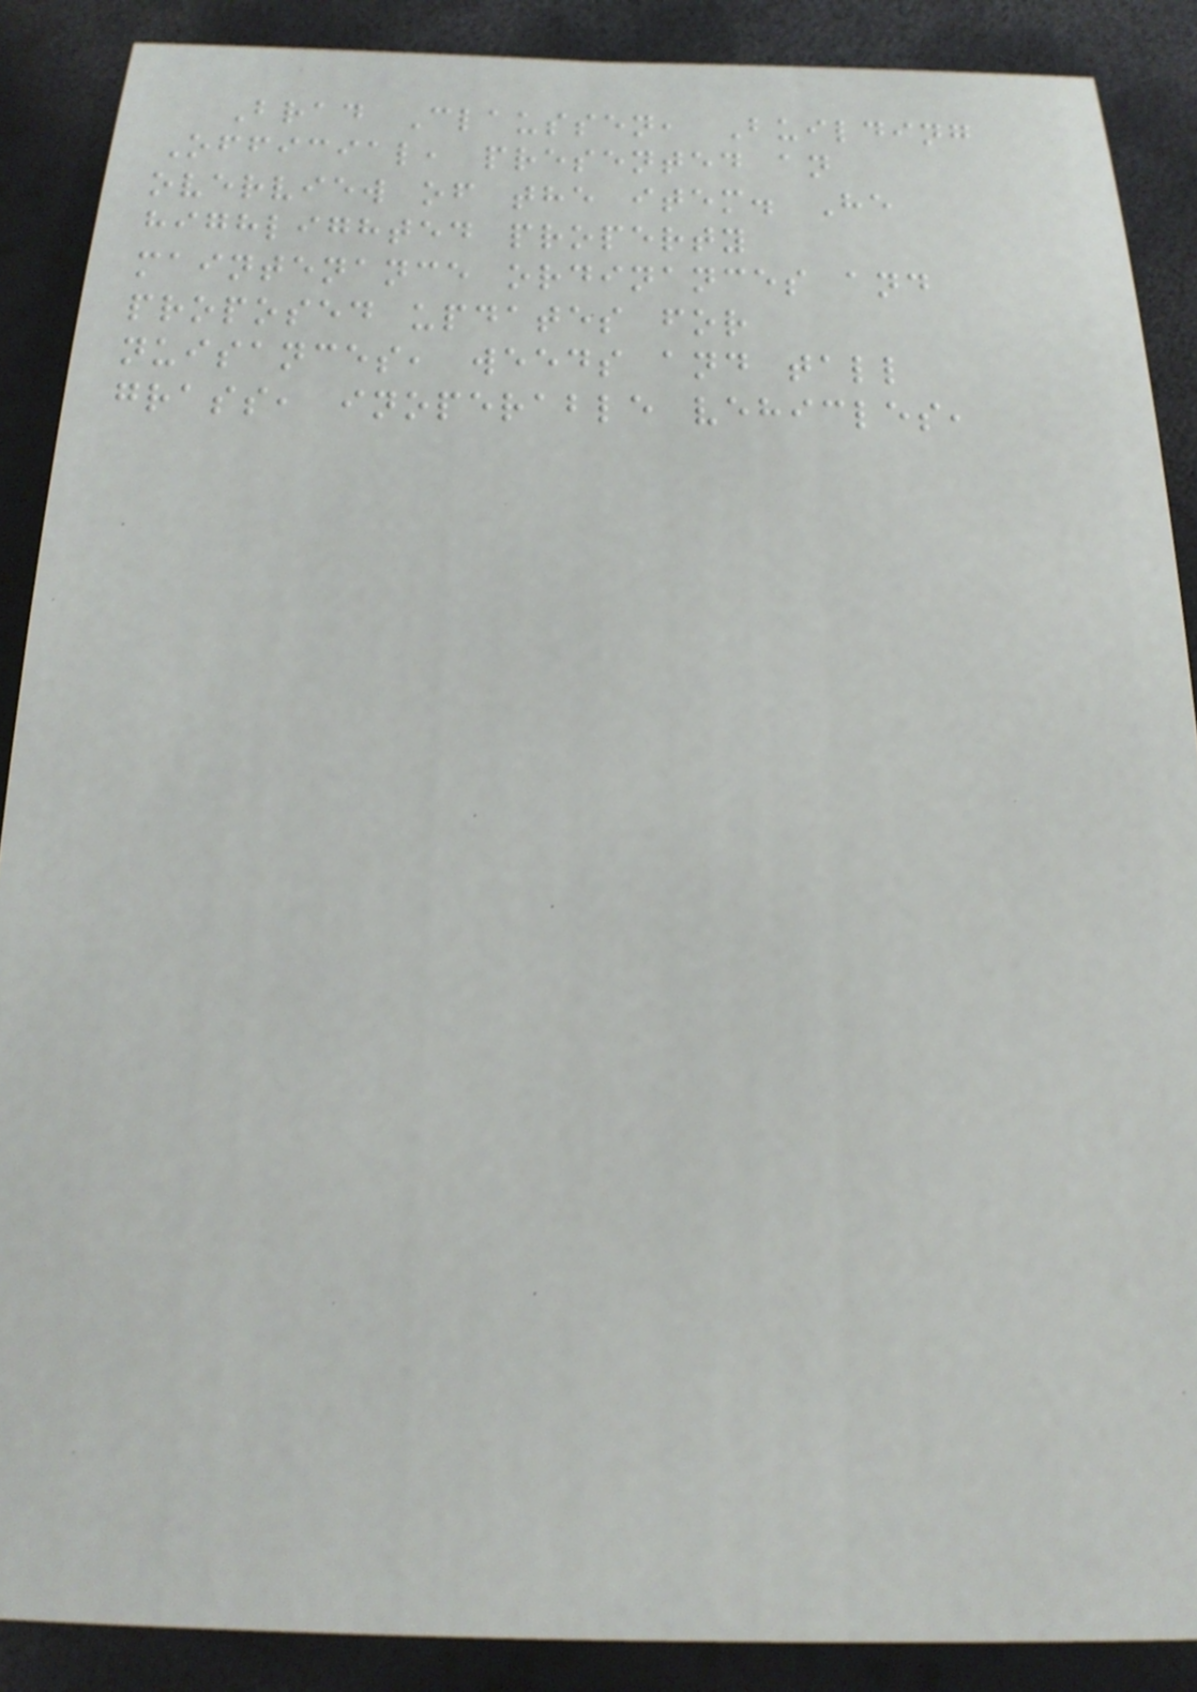Brad Claussen, Building
Official, presented an
overview of the item. He
highlighted property
maintenance ordinances and
proposed updates for
nuisances, weeds and tall
grass, inoperable vehicles,
